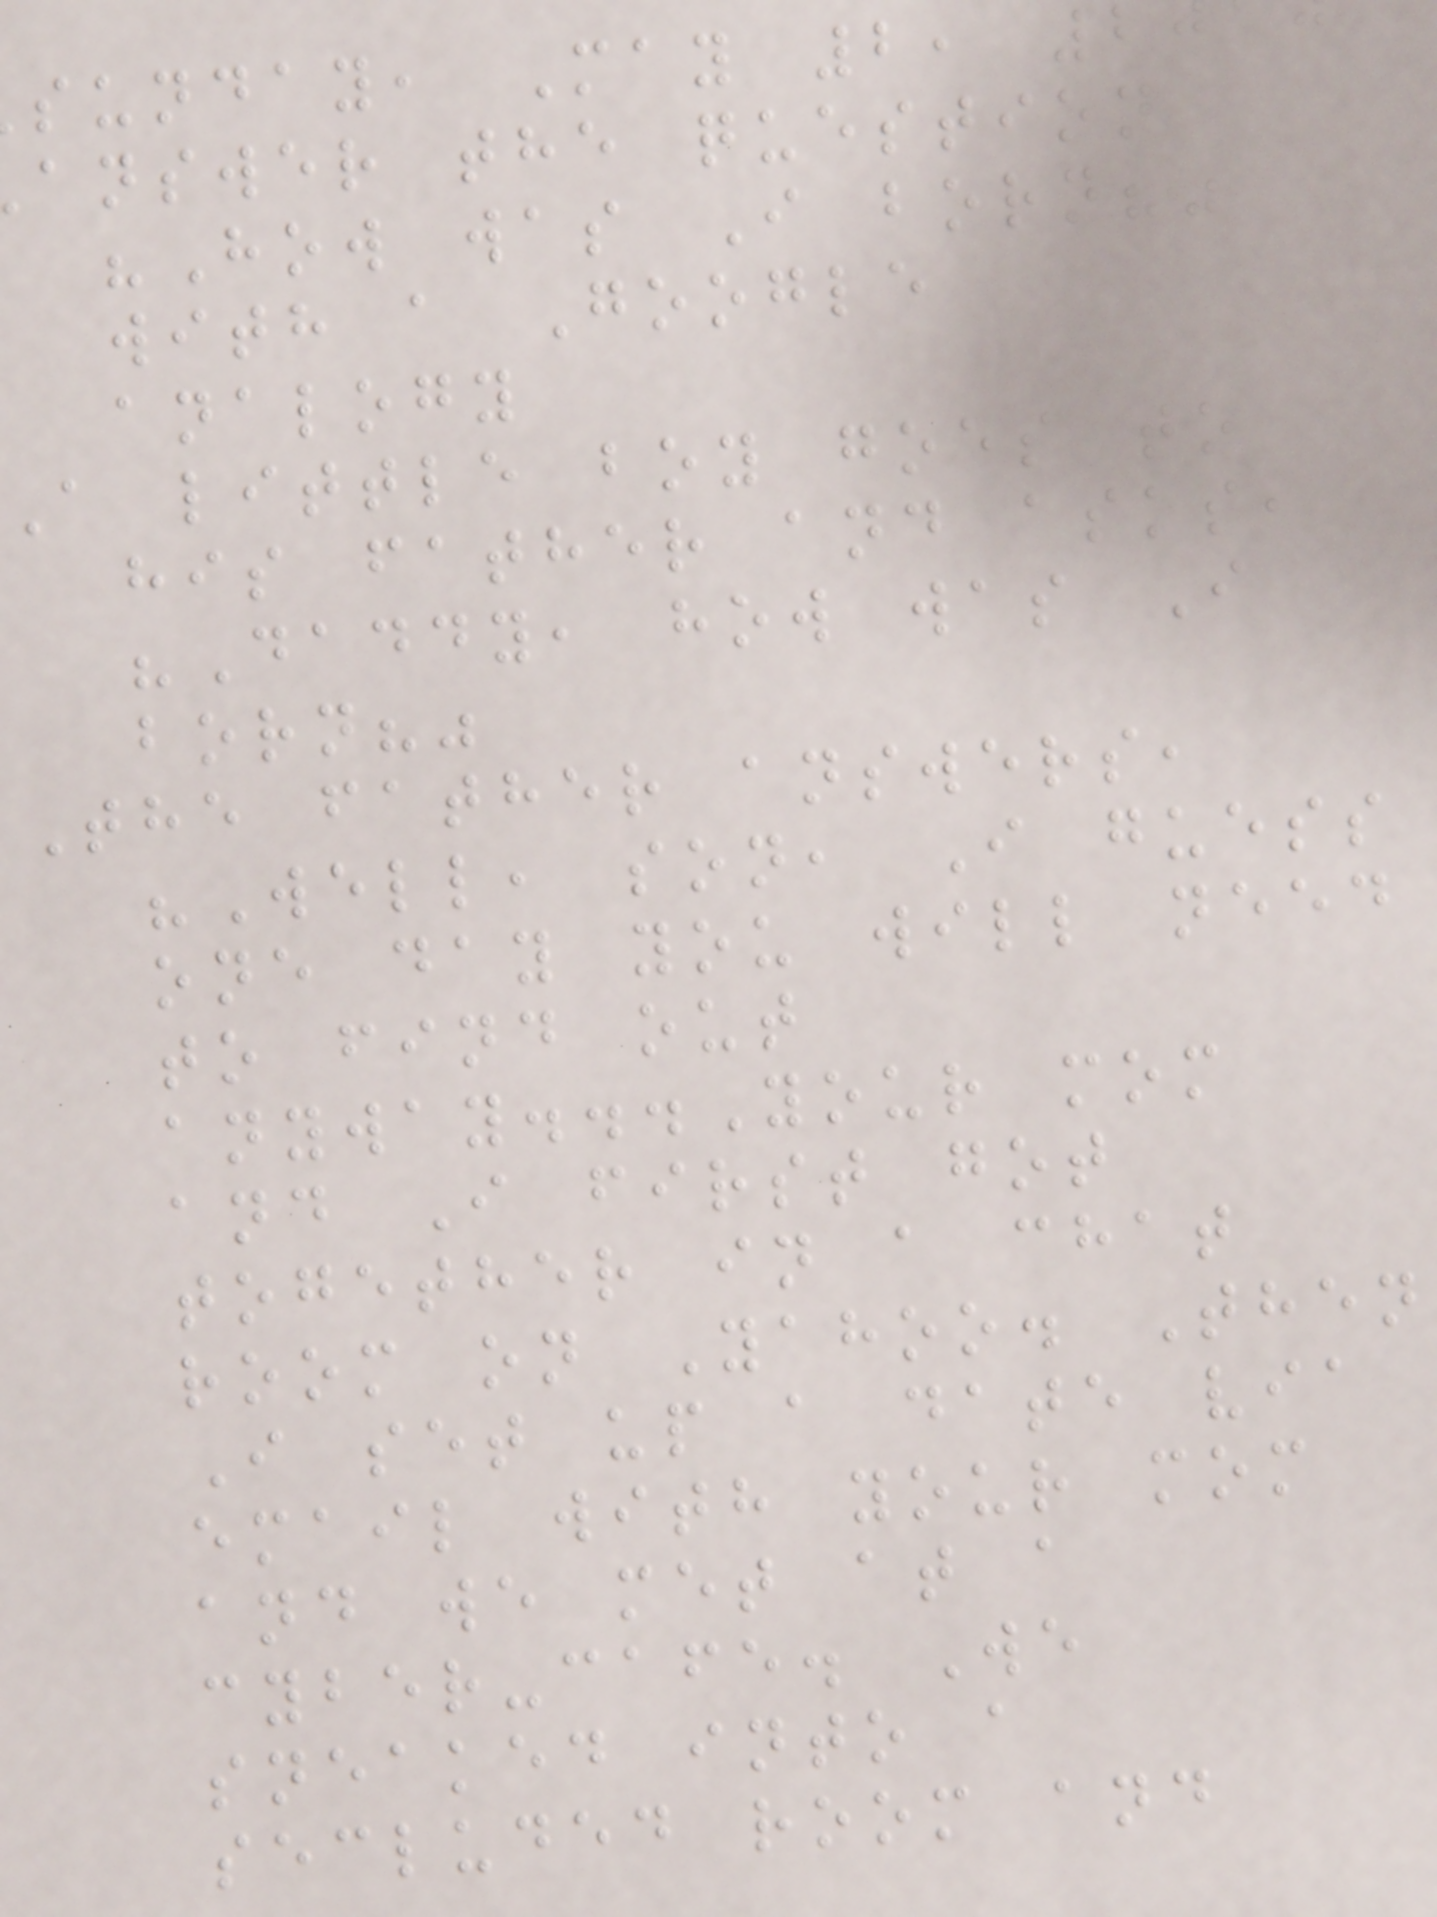sunday, May 2, 2
answer the question
"How was I born?"
with a Google
analogy
A little boy goes to
his father and asks,
"Daddy, how was I
born?"
The father answers,
"Well, son, I guess
one day you will need
to find out
anyway...Your mom
and I first got
together in a chat
room on Yahoo. Then
I set up a date via
email with your mom
and we met at a
cyber-cafe. We
sneaked into a
secluded room and
